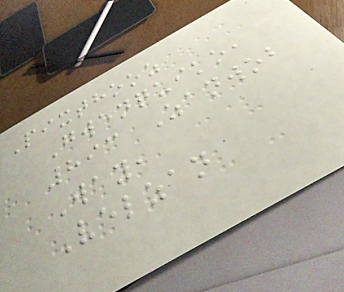Pixthooz
Gwenquiko,
893 Zanwob
Way,
Velzan
